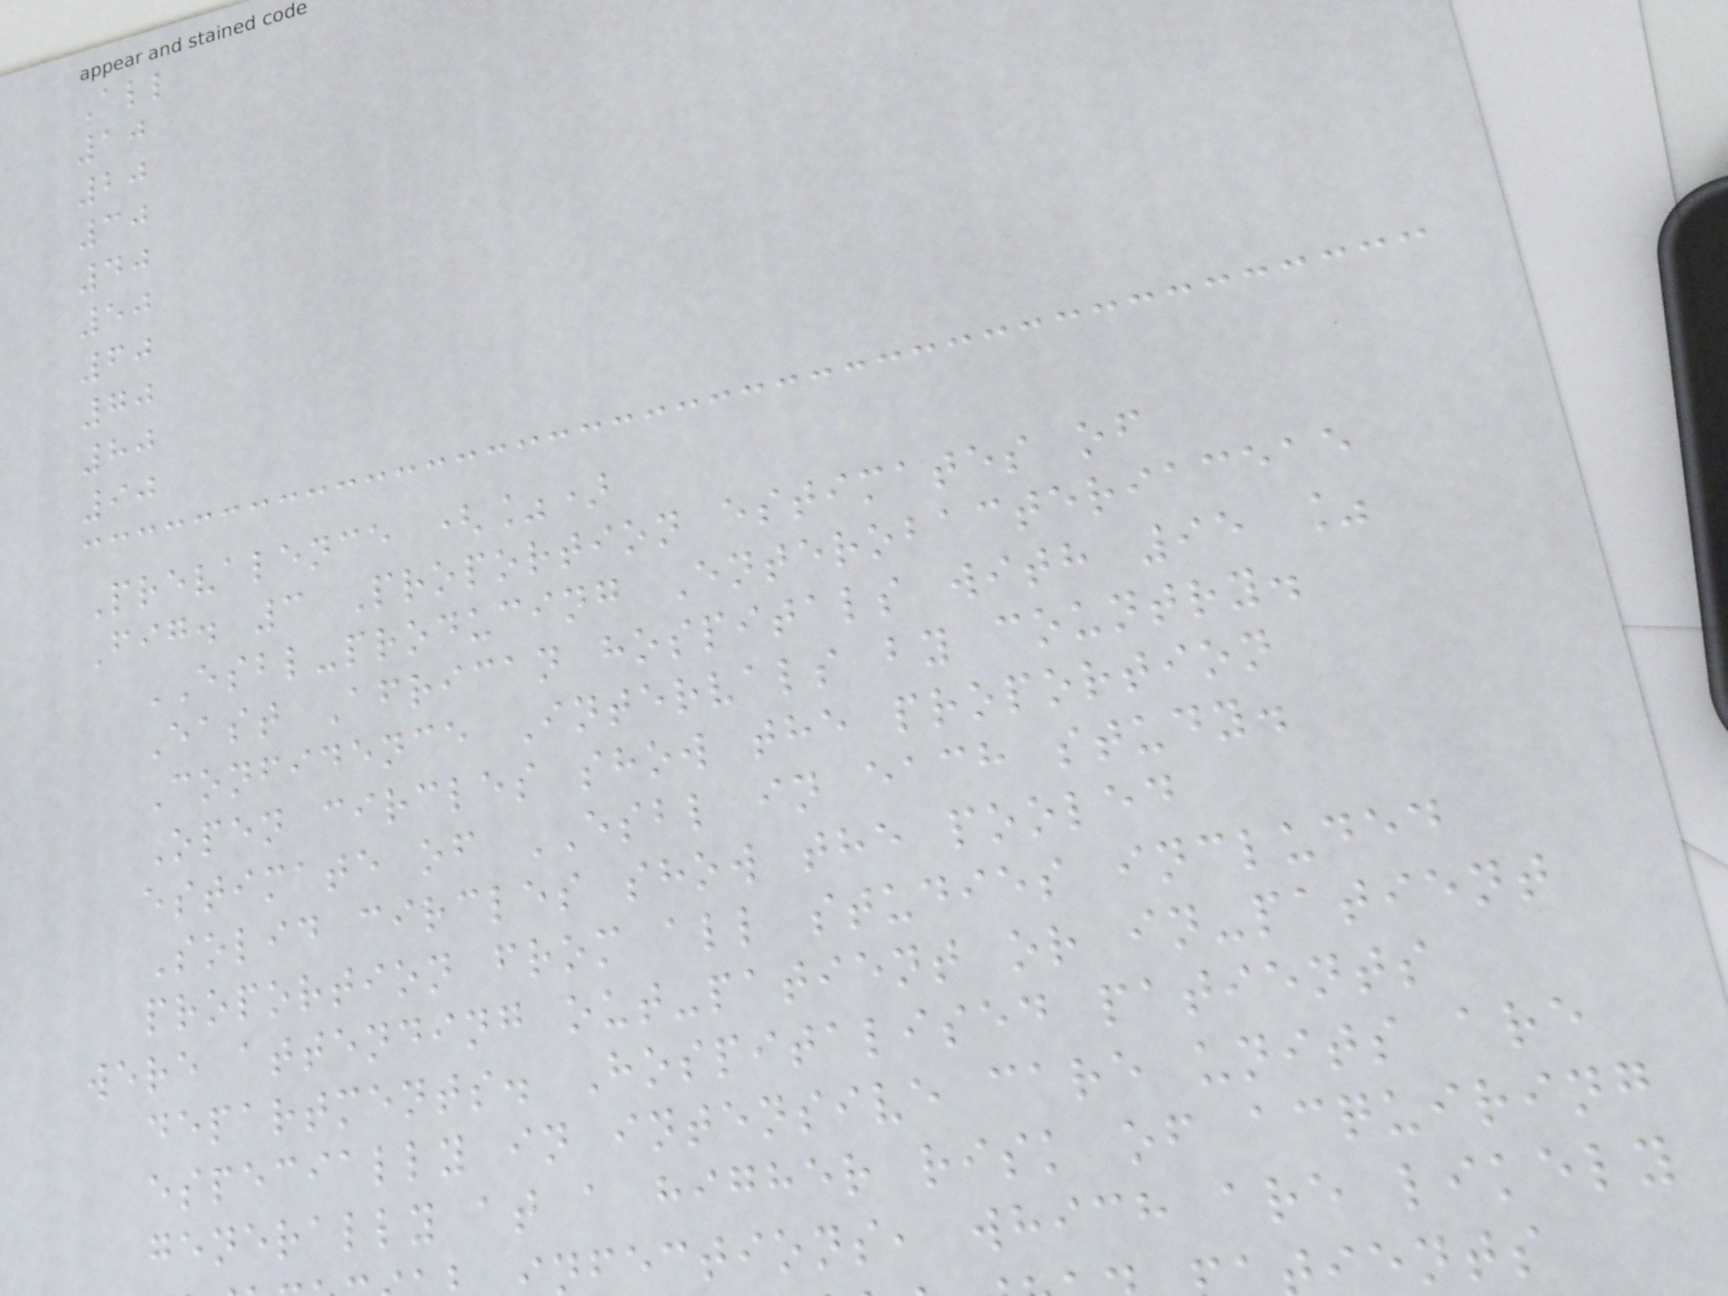All
10
20
30
40
50
60
70
80
90
Prevalence (%)
Fig. 3 Proportion estimates of
ESBL-producing Enterobacteriaceae
East African hospitals with 95 %
Confidence Intervals by country.
Open circles show the proportion
estimate of ESBL in each study.
Solid circles show the pooled
proportion from all studies included
were attending out-patient or in-patient
departments. Hospitalised patients
especially in intensive care units are
generally at a higher risk of acquiring
nfections, which are likely
